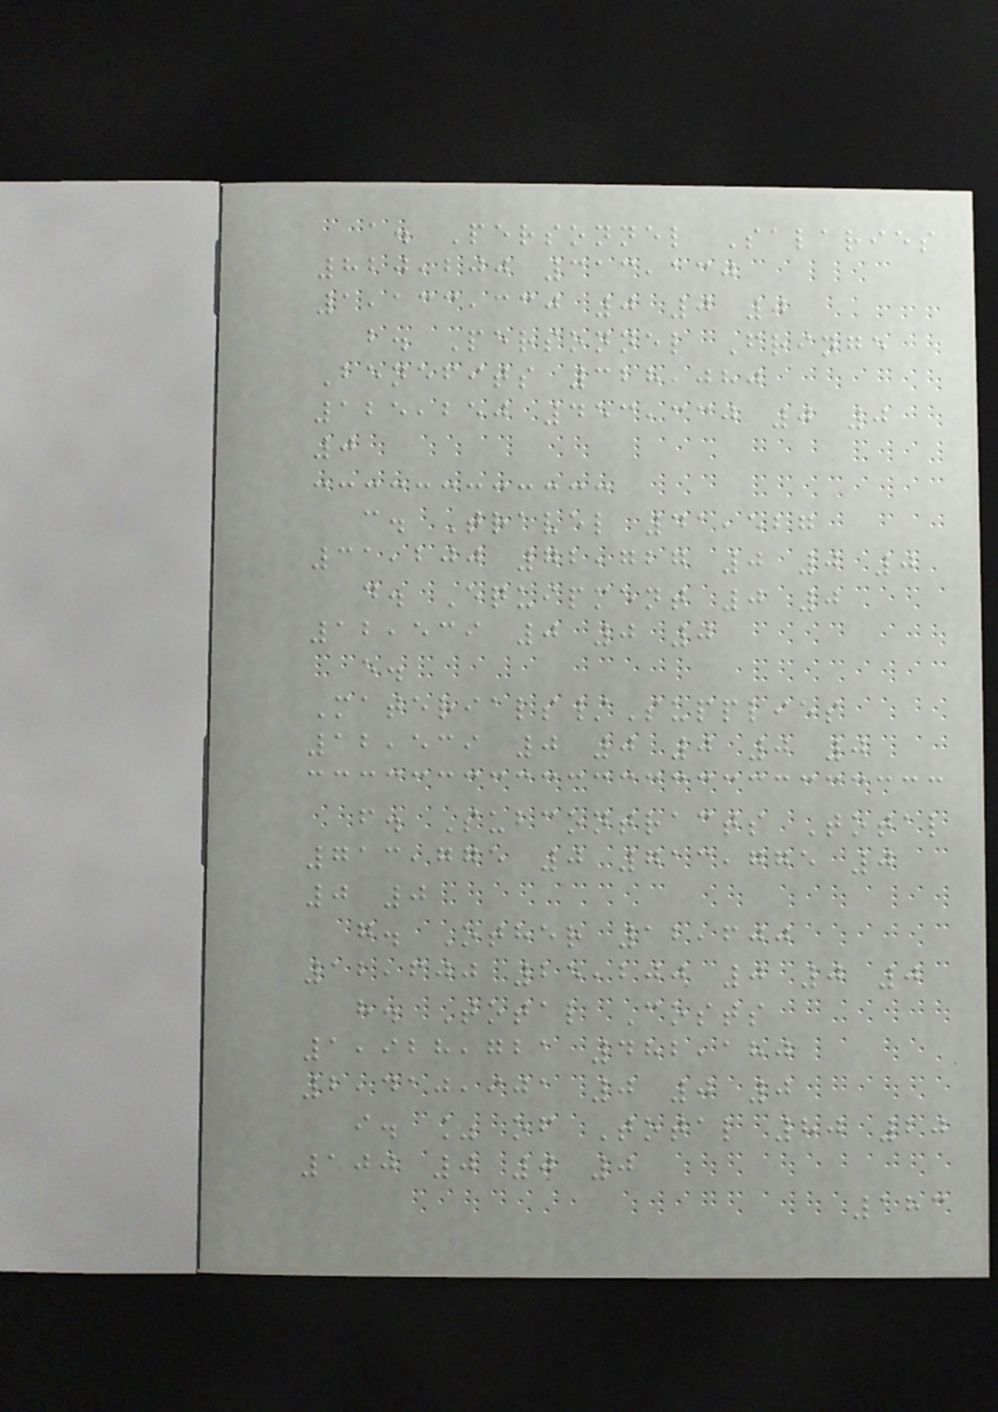a. Personnel Salaries
820,200 313,130
1,133,330 0 0 0
b. Personnel Fringe
Benefits 328,080
125,250 453,330 0 0
0
c. Travel 41,527
31,200 72,727 0 0 0
d. Equipment 0 0
12,539 0 0 0
e.
Materials/Supplies
12,539 0 0 0 0 0
f. Subcontracts Total
713,775 0 713,775 0
0 0
g. Other 12,600
12,600 25,200 0 0 0
h. Total Costs
1,928,721 482,180
2,410,901 0 0 0
i. % of Total 80 20
100 0 0 0
183
